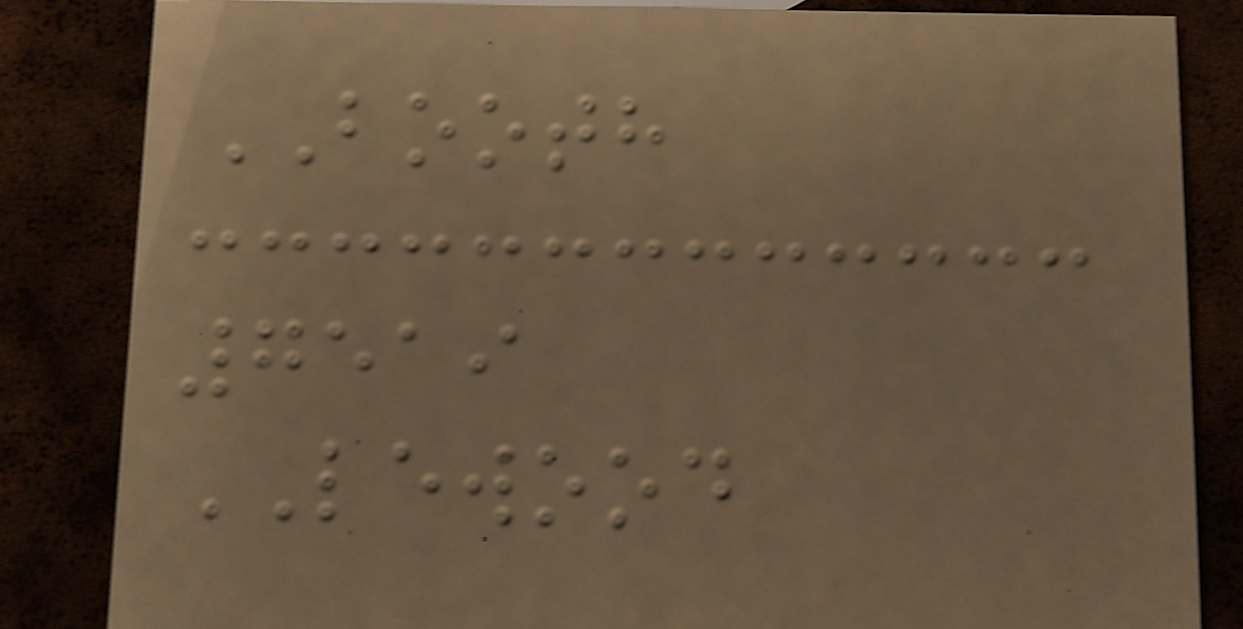BOOTH
7519
LEWOOD
